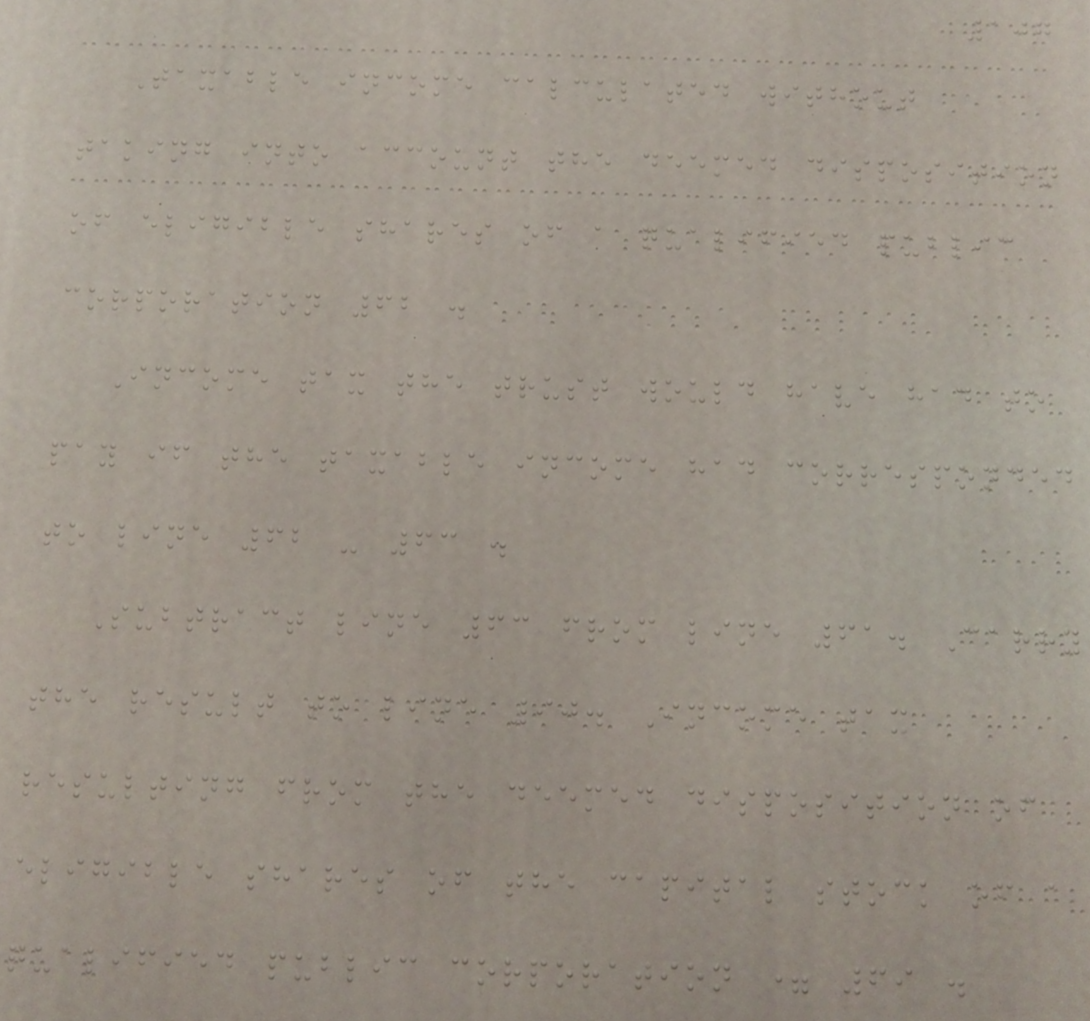107
Taxable income calculated without
taking into account the deemed disposition
of eligible shares of a qualified public
corporation 62 .
Income tax the trust would have had to
pay if the taxable income had corresponded
to line 62 - 63 .
Subtract line 63 from line 61. Carry
the result to line 90. Income tax
resulting from the deemed disposition of
eligible shares of the capital stock of a
qualified public corporation = 69 .
